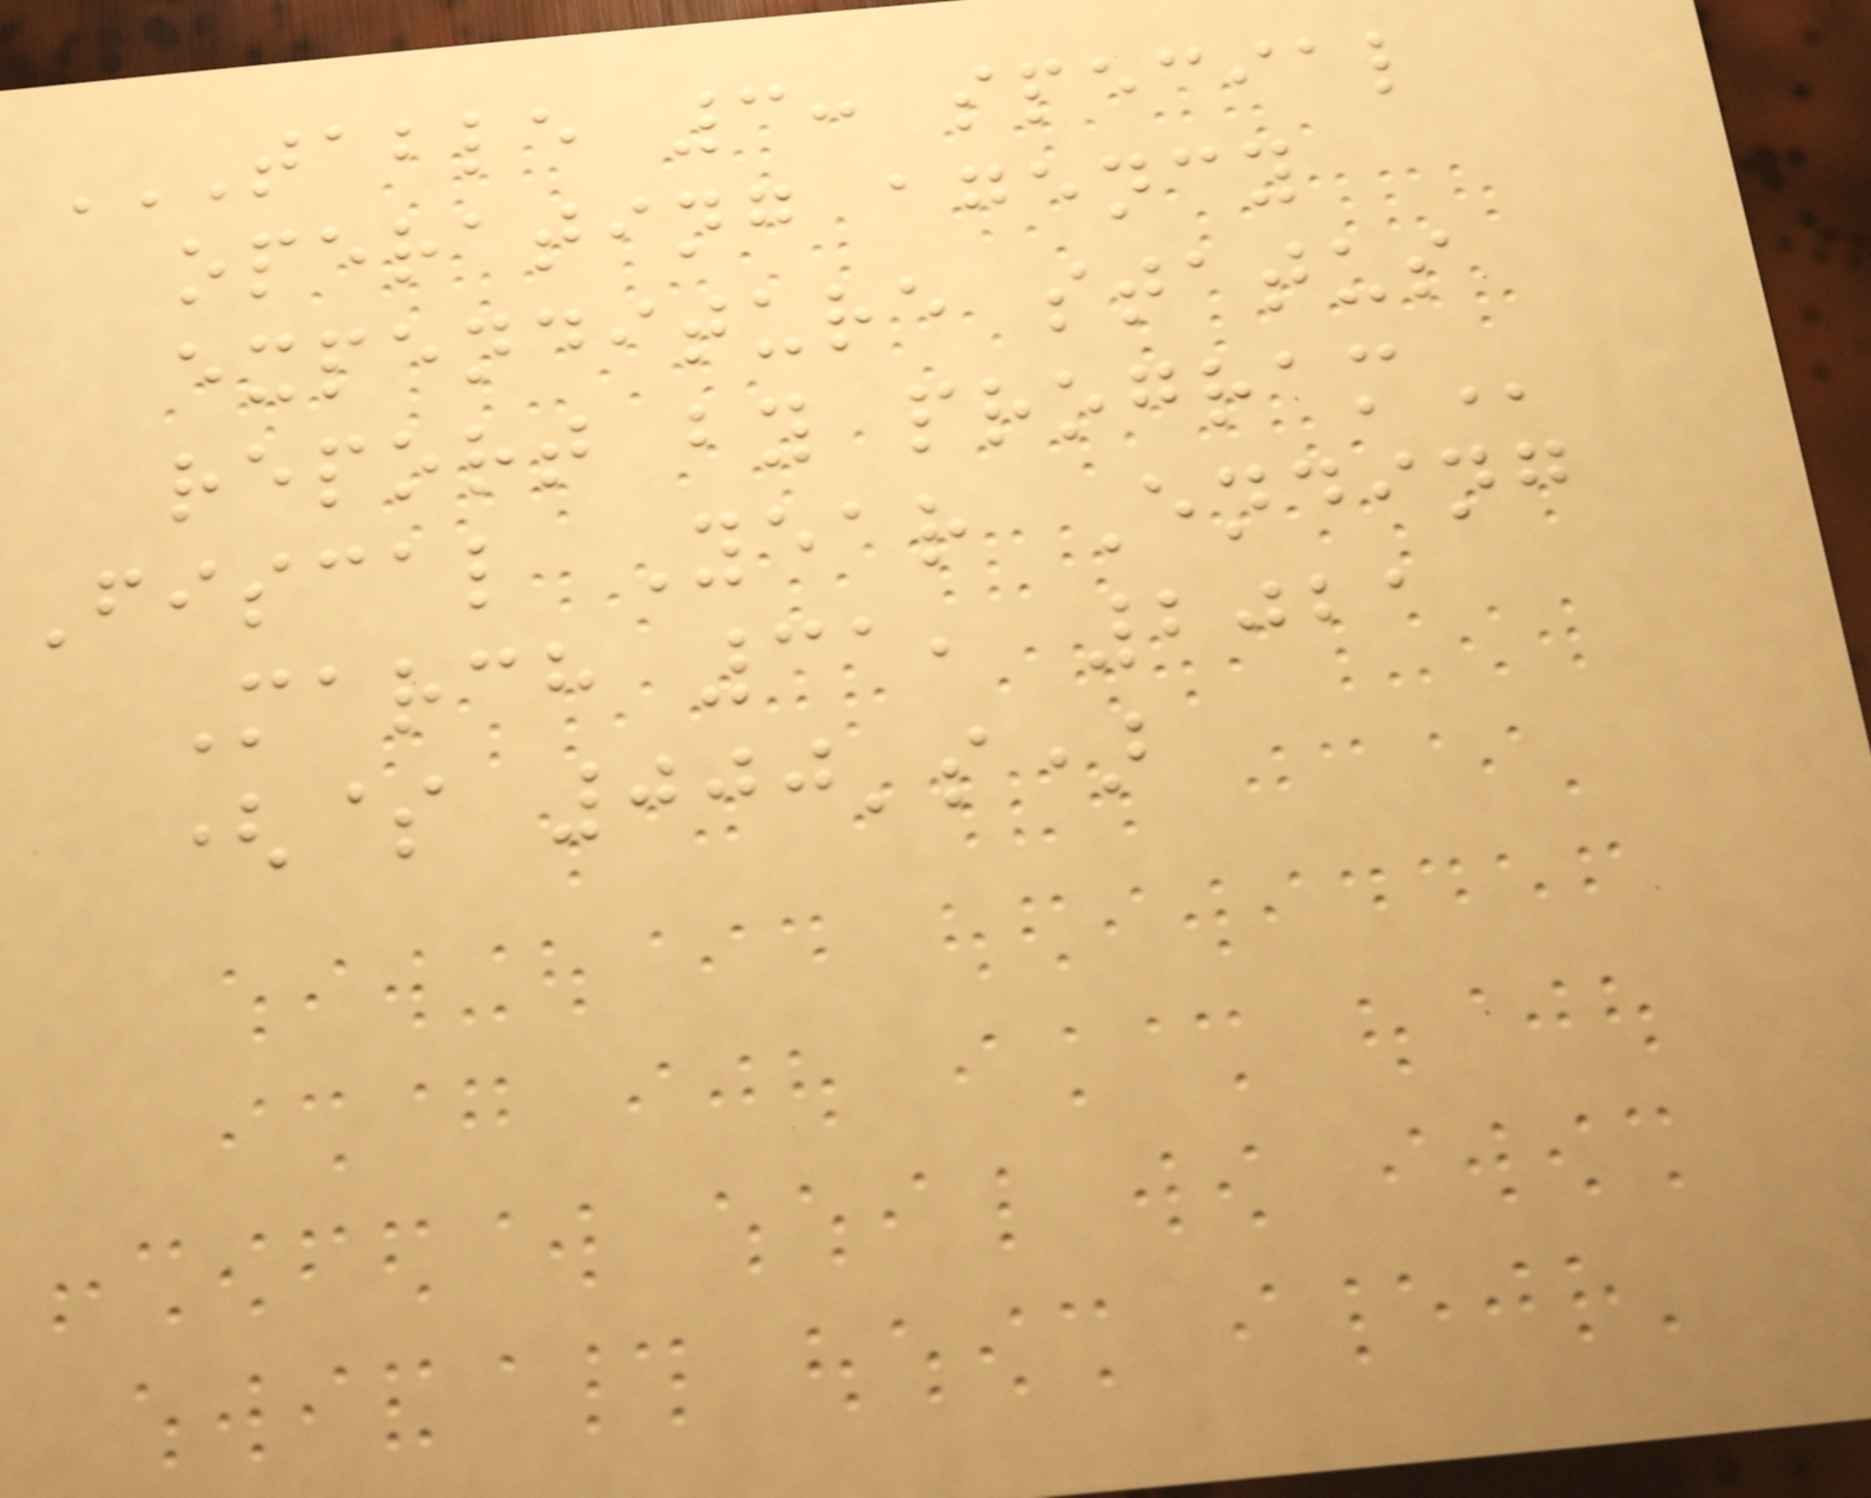TABLE 3: SPECIAL
OPERATING AGENCY
EXPENDITURE STATUS
REPORT BY PROGRAM
Fiscal Year Ending
March 31, 2021
($ 000's)
